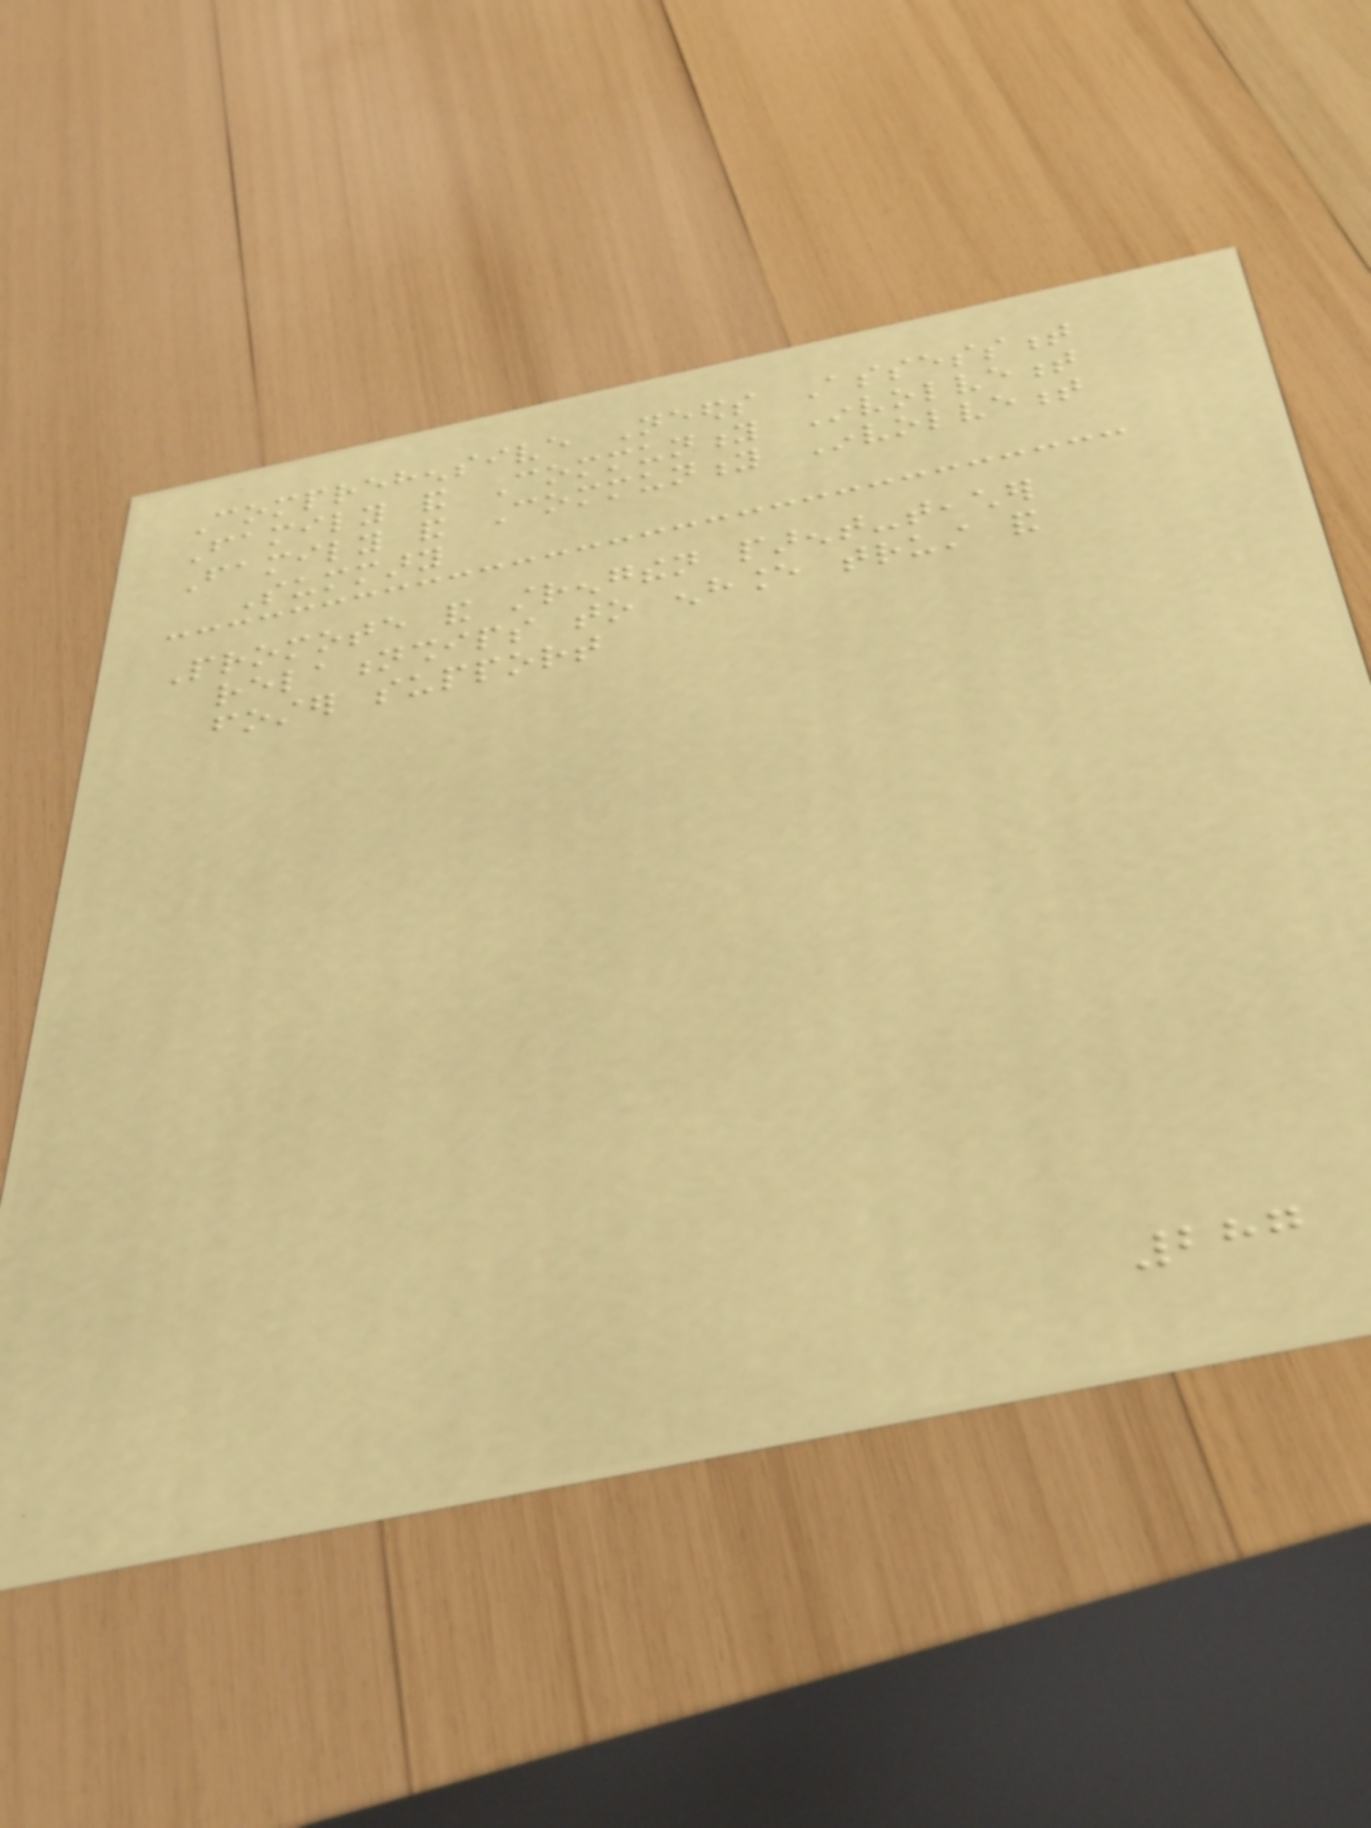Comprehensive Needs Assessment
Family and Community Involvement
Family and Community Involvement
Summary
Promote and strengthen parent-teacher
relationships to enhance trust and
foster support
287
